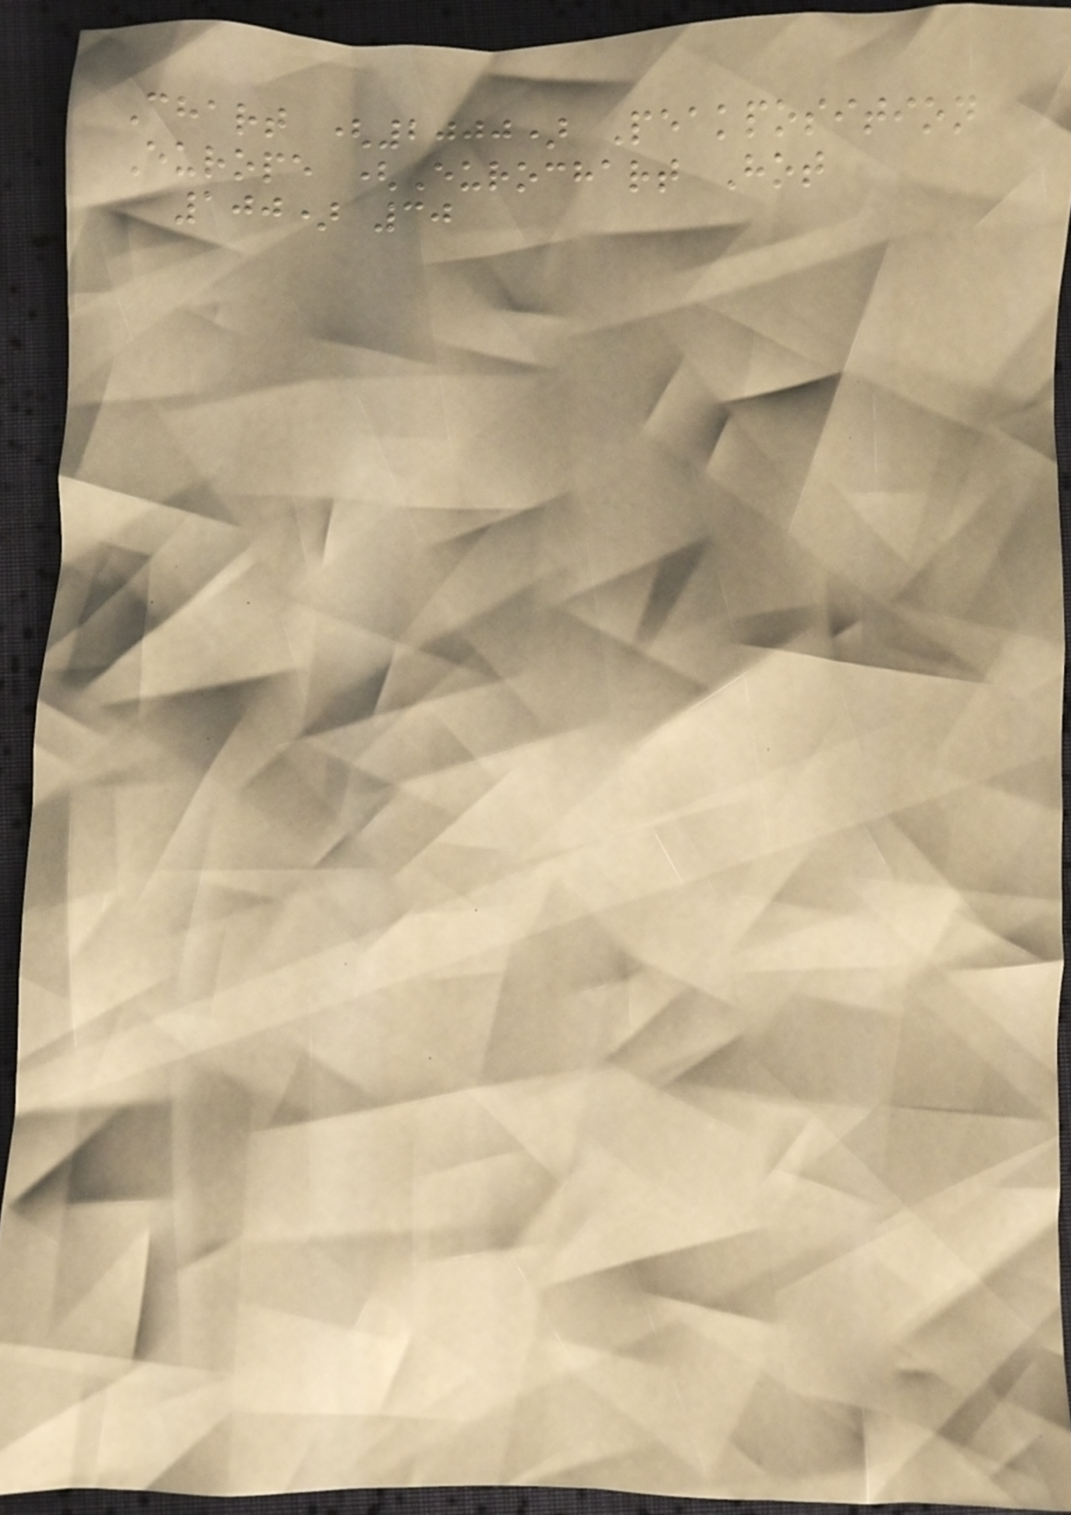Chart (2000) Peakposition
Europe (Eurochart Hot
100) 30
